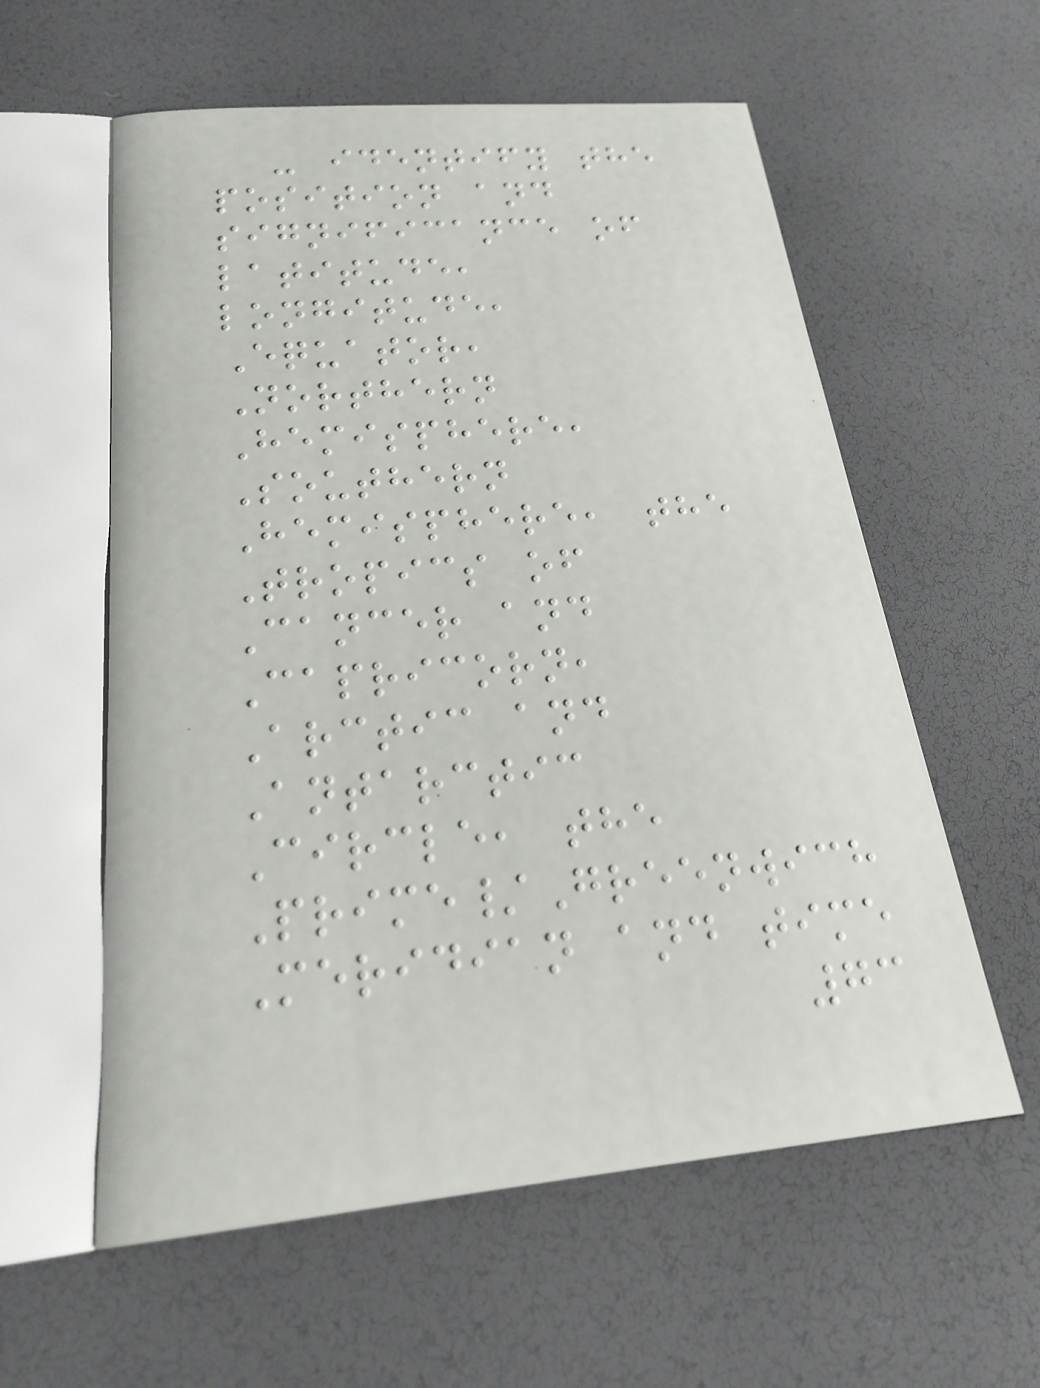- identify the
position and
significance of
latitude,
longitude,
Equator,
Northern
Hemisphere,
Southern
Hemisphere, the
Tropics of
Cancer and
Capricorn,
Arctic and
Antarctic
Circle, the
Prime/Greenwich
Meridian and time
73
